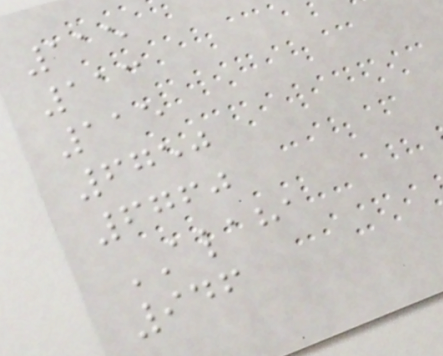115
113
115
6750
6760
ALAHA
946
